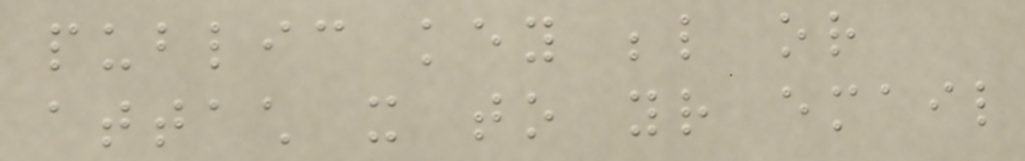public key below or
attach it to your email
